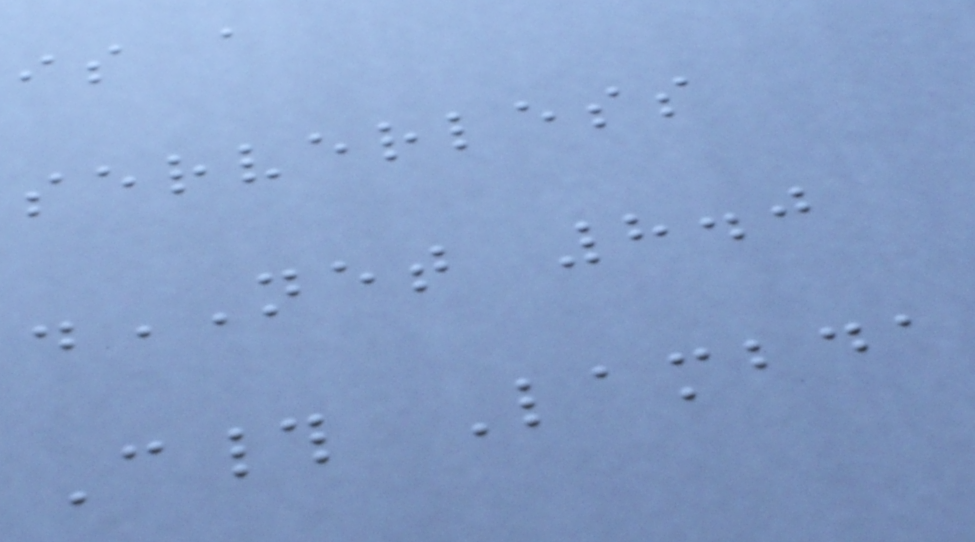is a
serverless
.NET 8.0
C# Lambda
